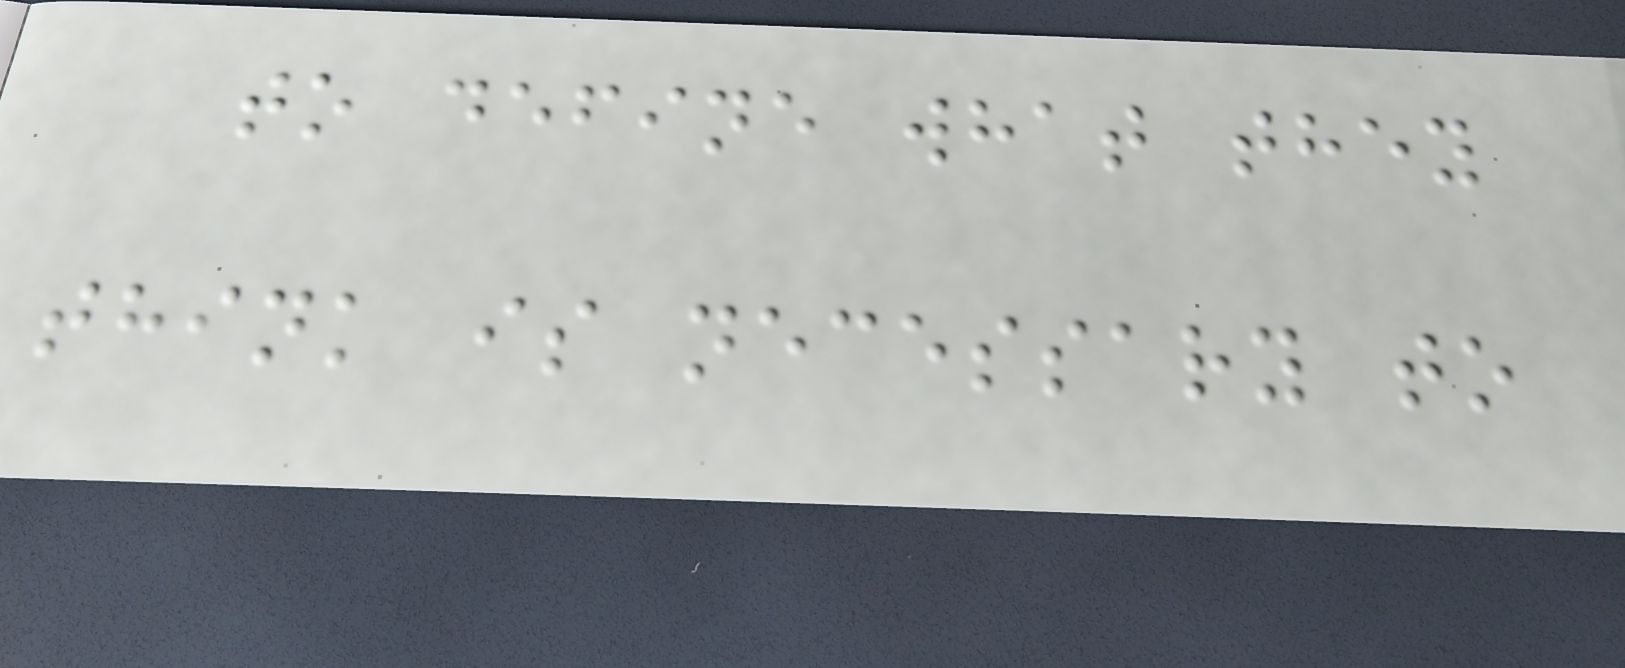to define what they
think is necessary to
